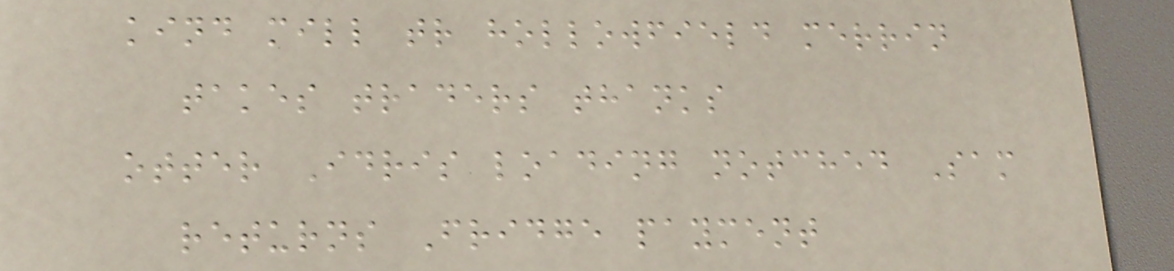kind mill tr hollowfield merrin
takes traders thanks
otter Idris loading notched Sam
returns Fridge payment
